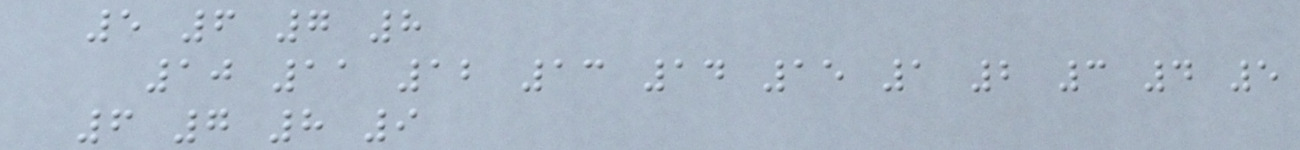5 6 7 8
10 11 12 13 14 15 1 2 3 4 5
6 7 8 9
